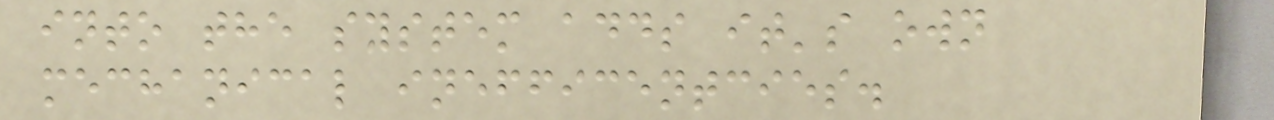into the system adds it's own
mechanical inefficentcies.
